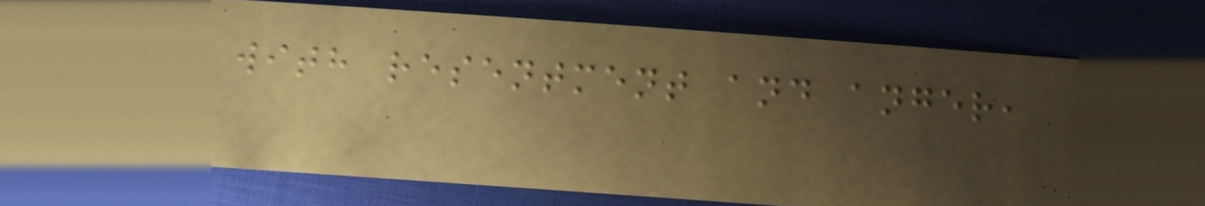with resentment and anger,
